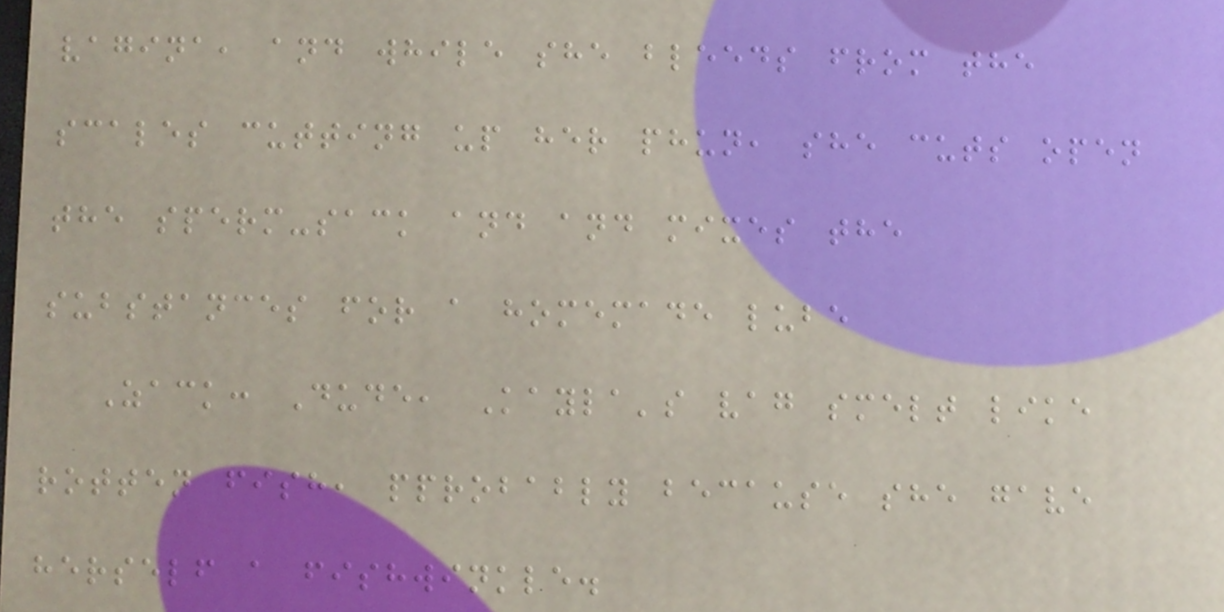vagina, and while she bleeds from the
scales cutting up her phun, she cuts open
the sperm-sack and and mixes the
substances for a homemade lube
Zack: Dude, Kayla's vag smelt like
rotten fish, pprobably because she gave
herself a fishwinkle.
